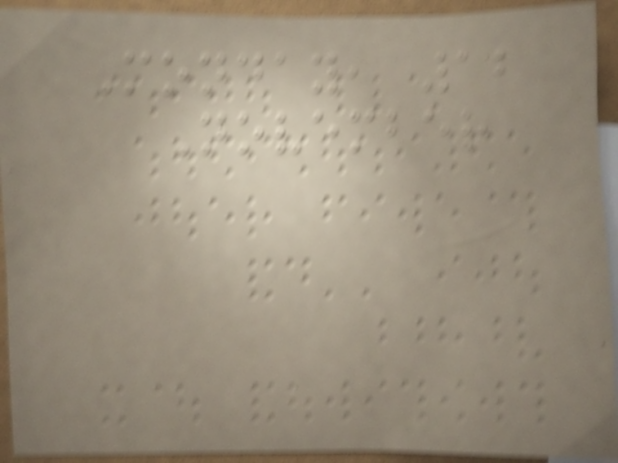Monday, 12
November
